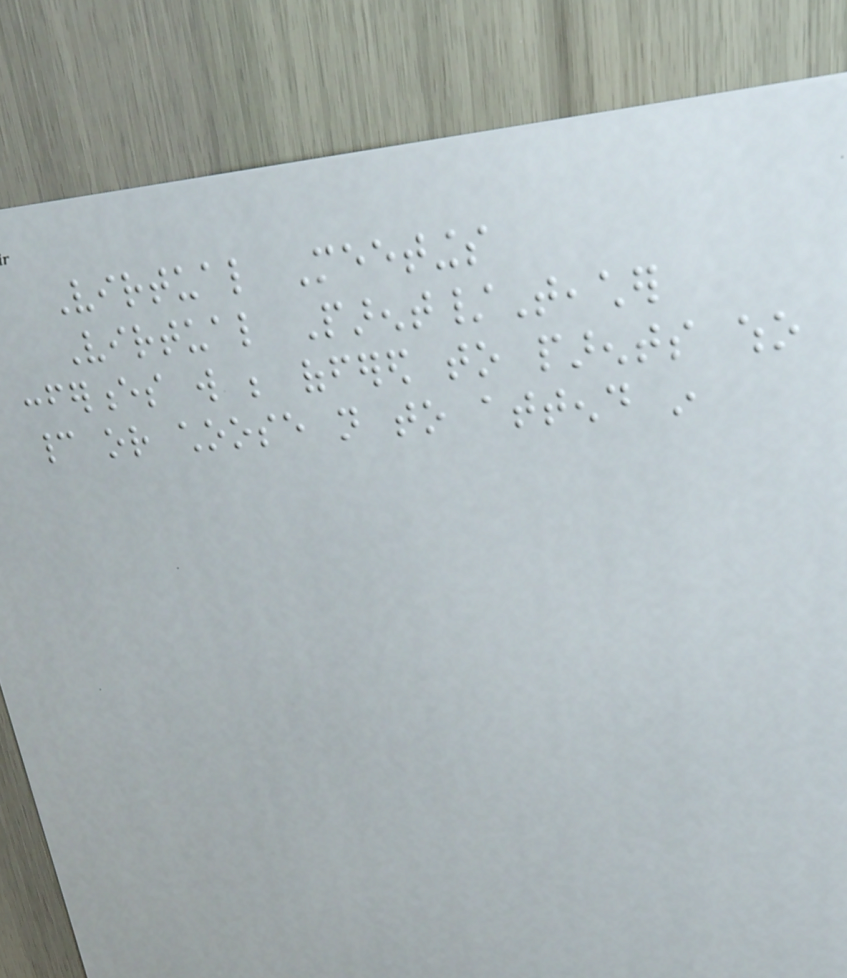Virtual Meetings
Virtual Parent/Teacher
conferences will be offered to parents who
cannot or choose not to attend in
